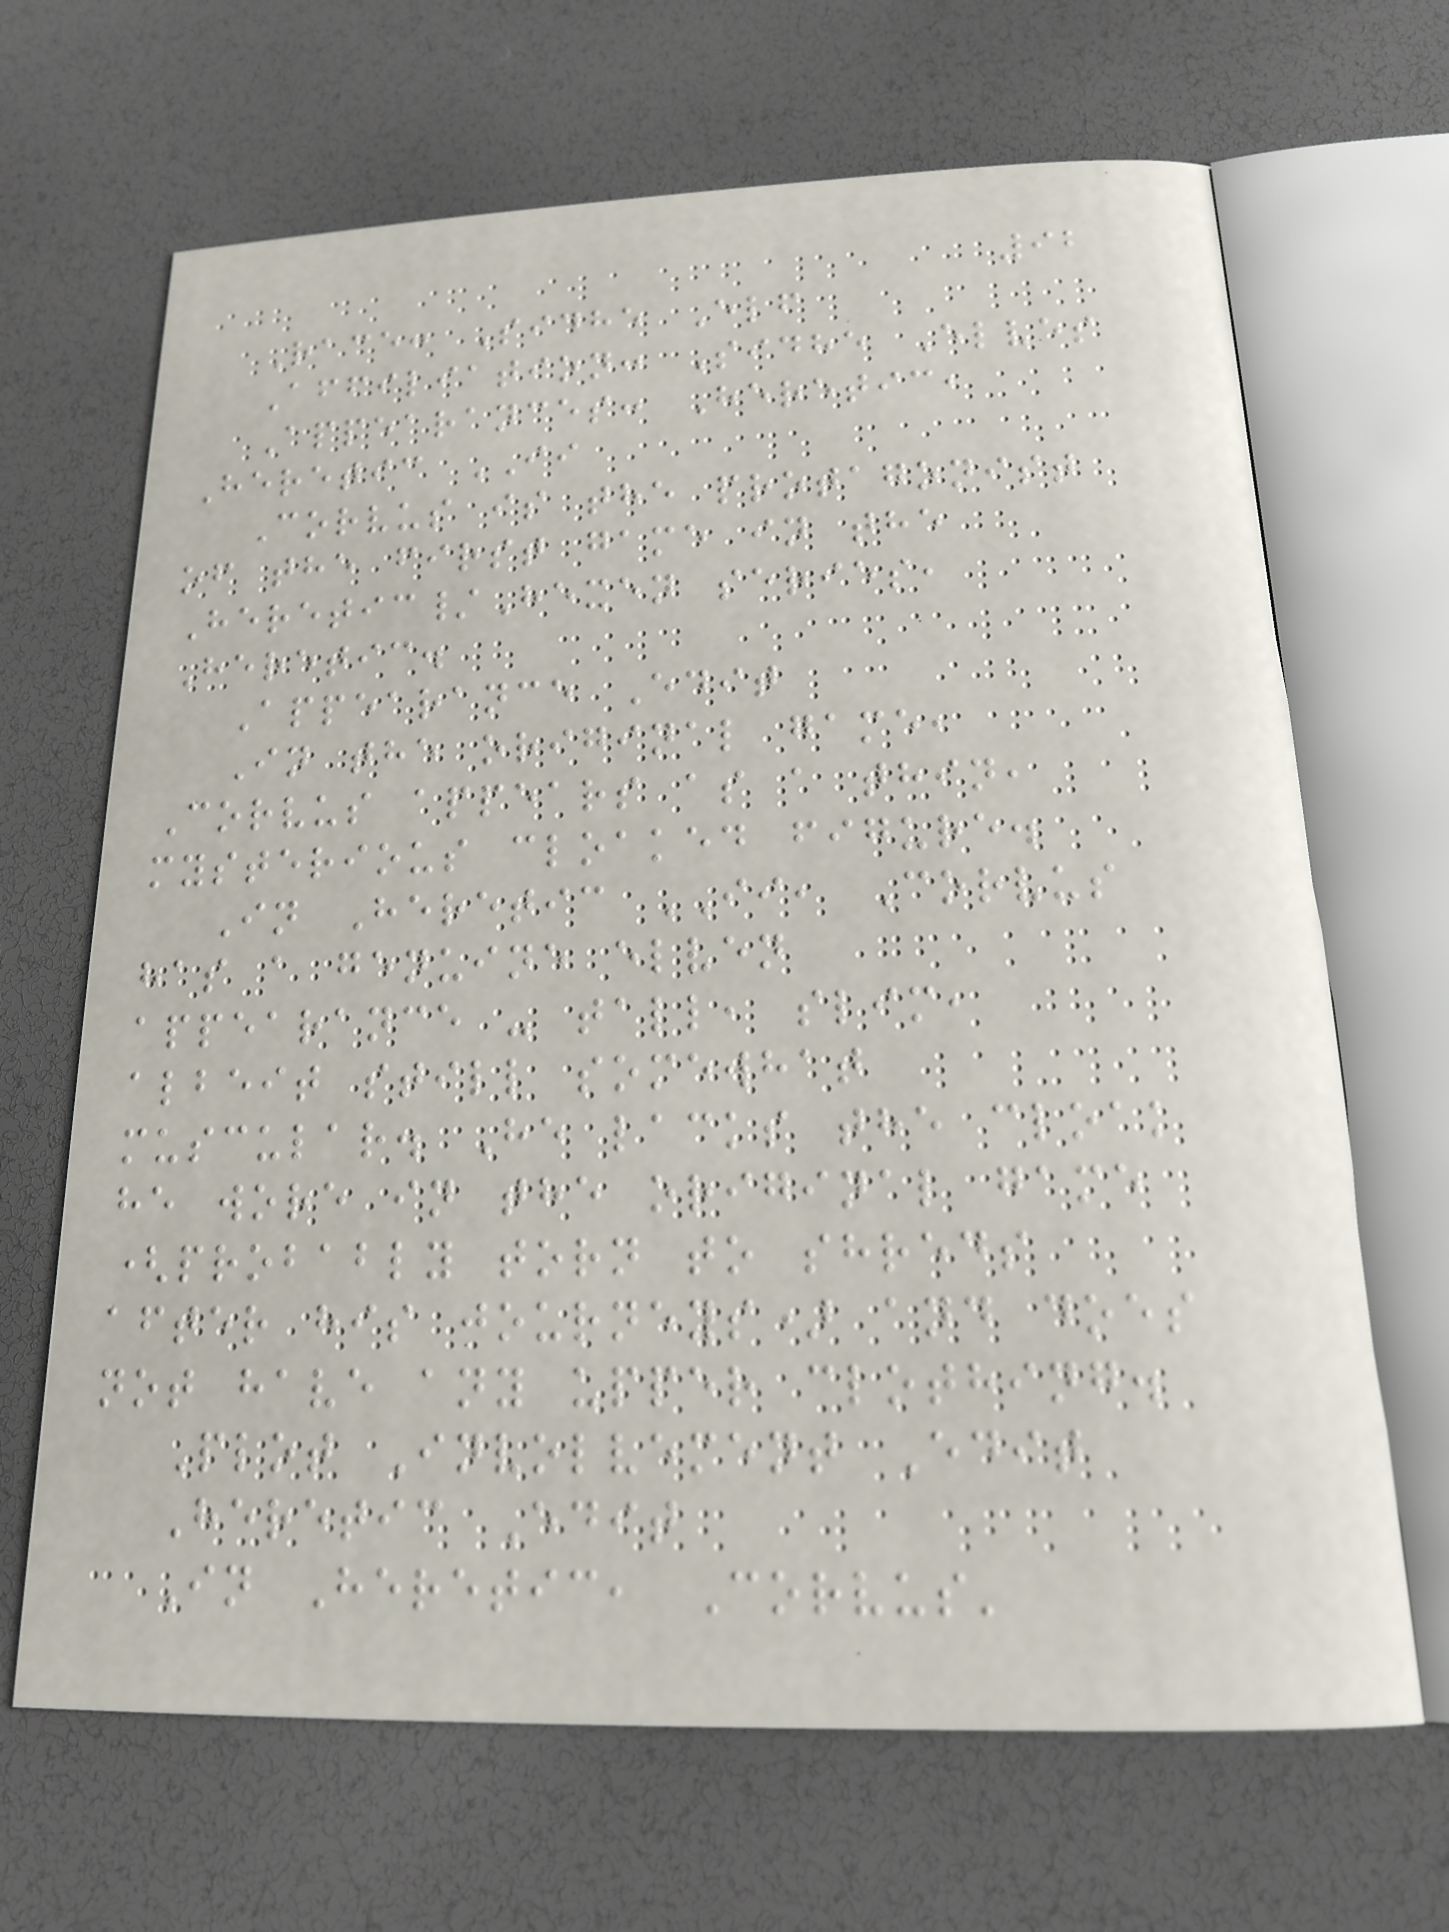92
Race: Sidhe Elf
Affiliation: Sidhe Elves
Appearances: Heretic,
Heretic II
Corvus is the protagonist
of the first game in the
Heretic/Hexen series,
Heretic.
Appearance Edit
In the original game,
Corvus appears as a thin,
mysterious cloaked figure.
In Heretic II, Corvus
has a genuine elven
appearance - tall, slim,
albeit still somewhat
muscular. He lacks the cloak
he wore in the original game
(probably torn to shreds
after his journeys) and does
not have any upper clothing.
Plot Involvement Edit
Heretic Edit
In Heretic, Corvus'
